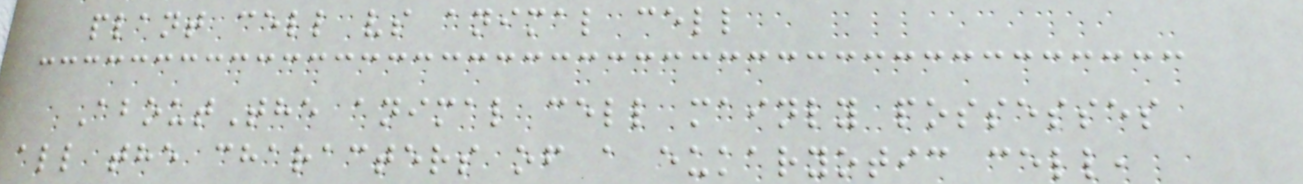plant cell vs animal cell
AboutThe animal cell mainly possesses
all the characters of a eukaryotic cell,
